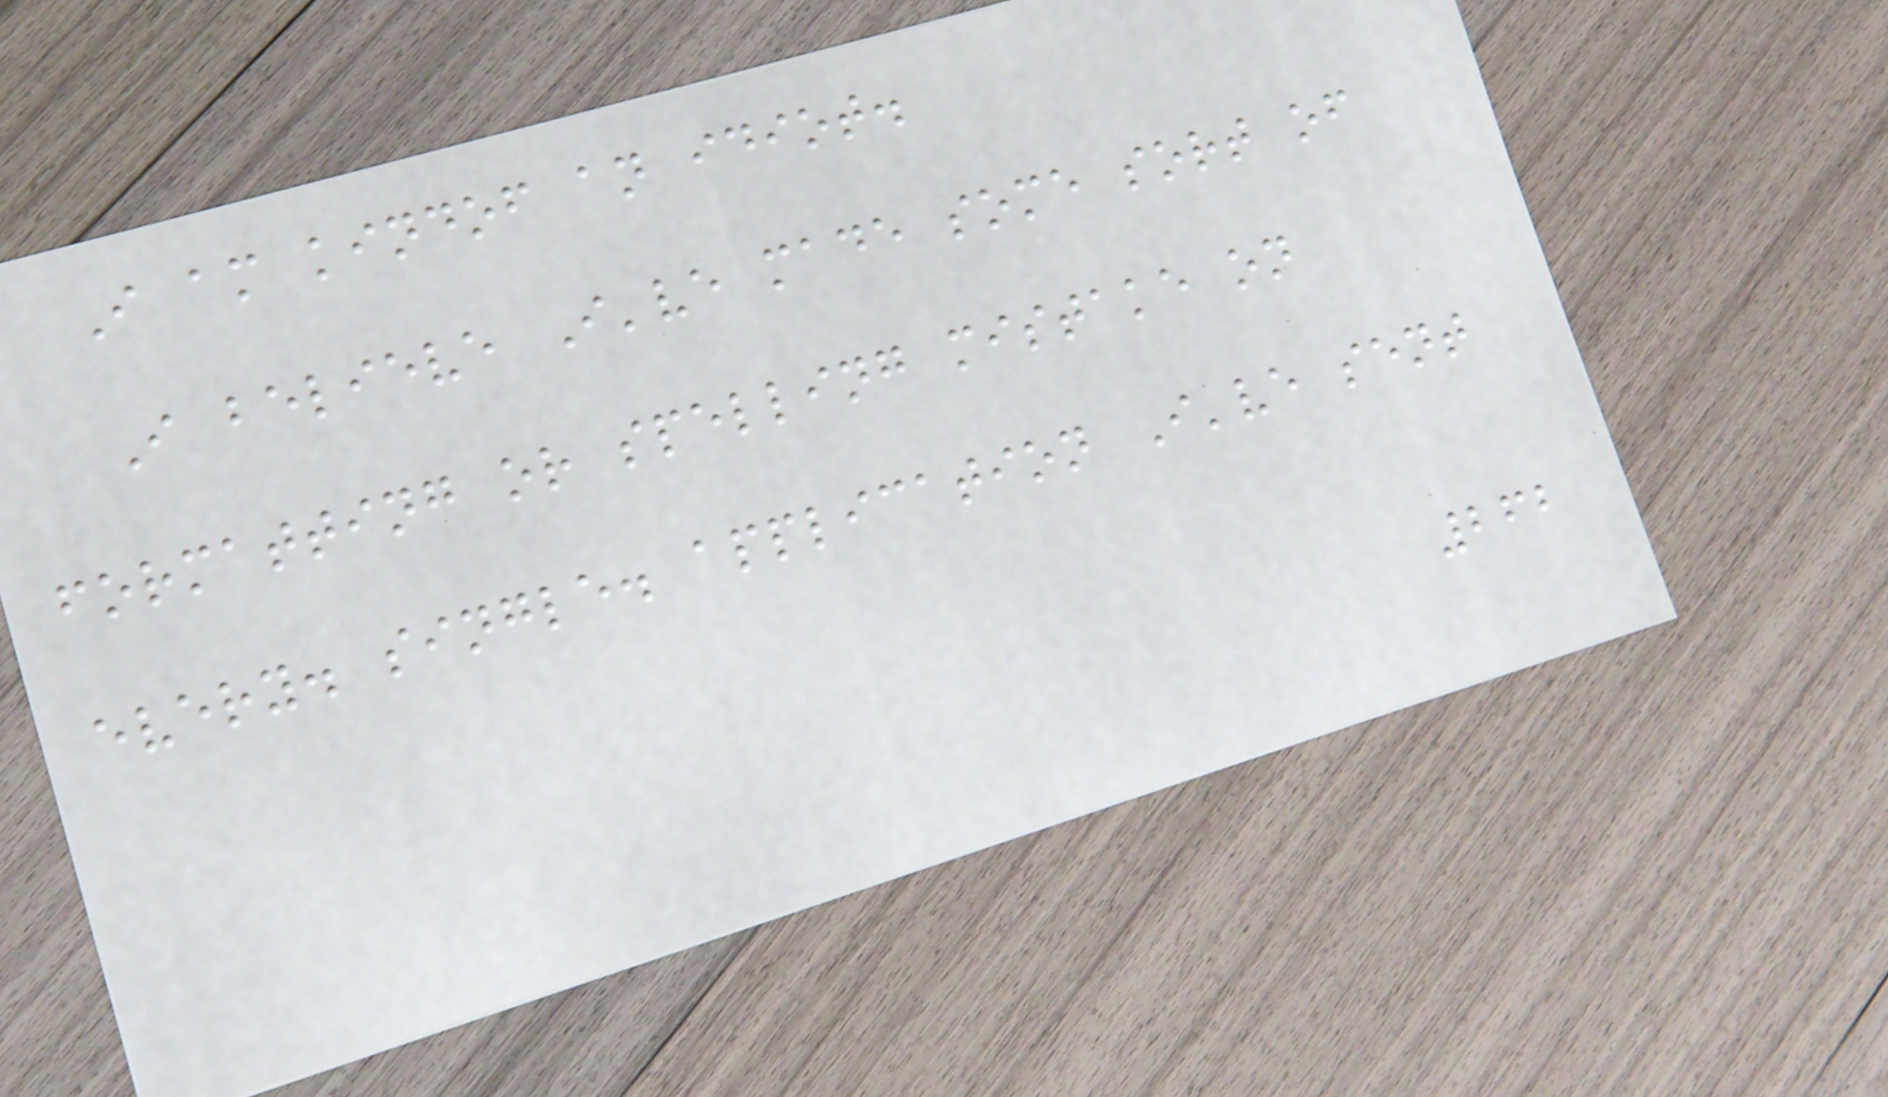I am kindof an idiot.
I believe I've made some sort of
formatting or spelling mistake on
every. single. application I've sent
262
